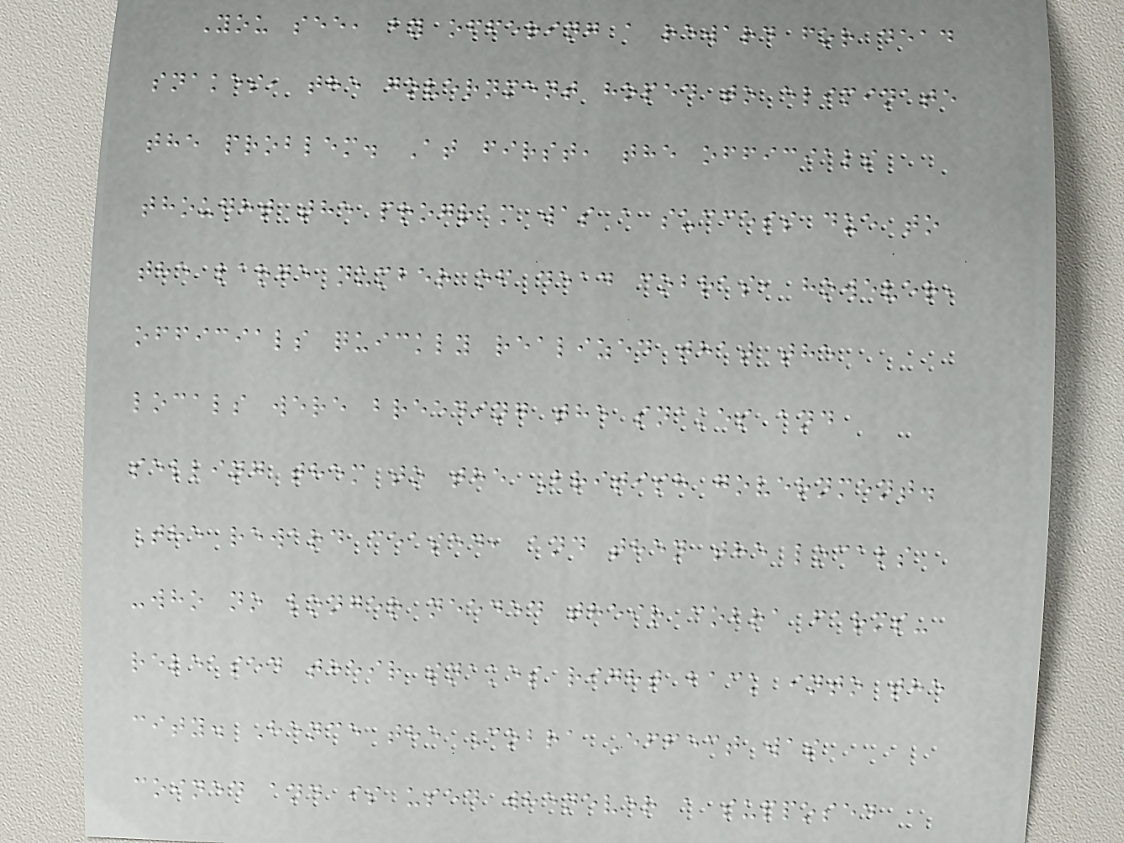You see, by offering a reward for dead
snakes, the government hoped to eliminate
the problem. At first, the officials
thought the program was a success due to
the large number of dead cobras, however,
officials quickly realized that the
locals were breeding the snakes and
selling them to the British government.
The reward ceased, and then the locals
-who no longer needed their cobra farms-
released their snakes right back into the
city. Hence the Cobra Effect was
coined and is used whenever a supposed
